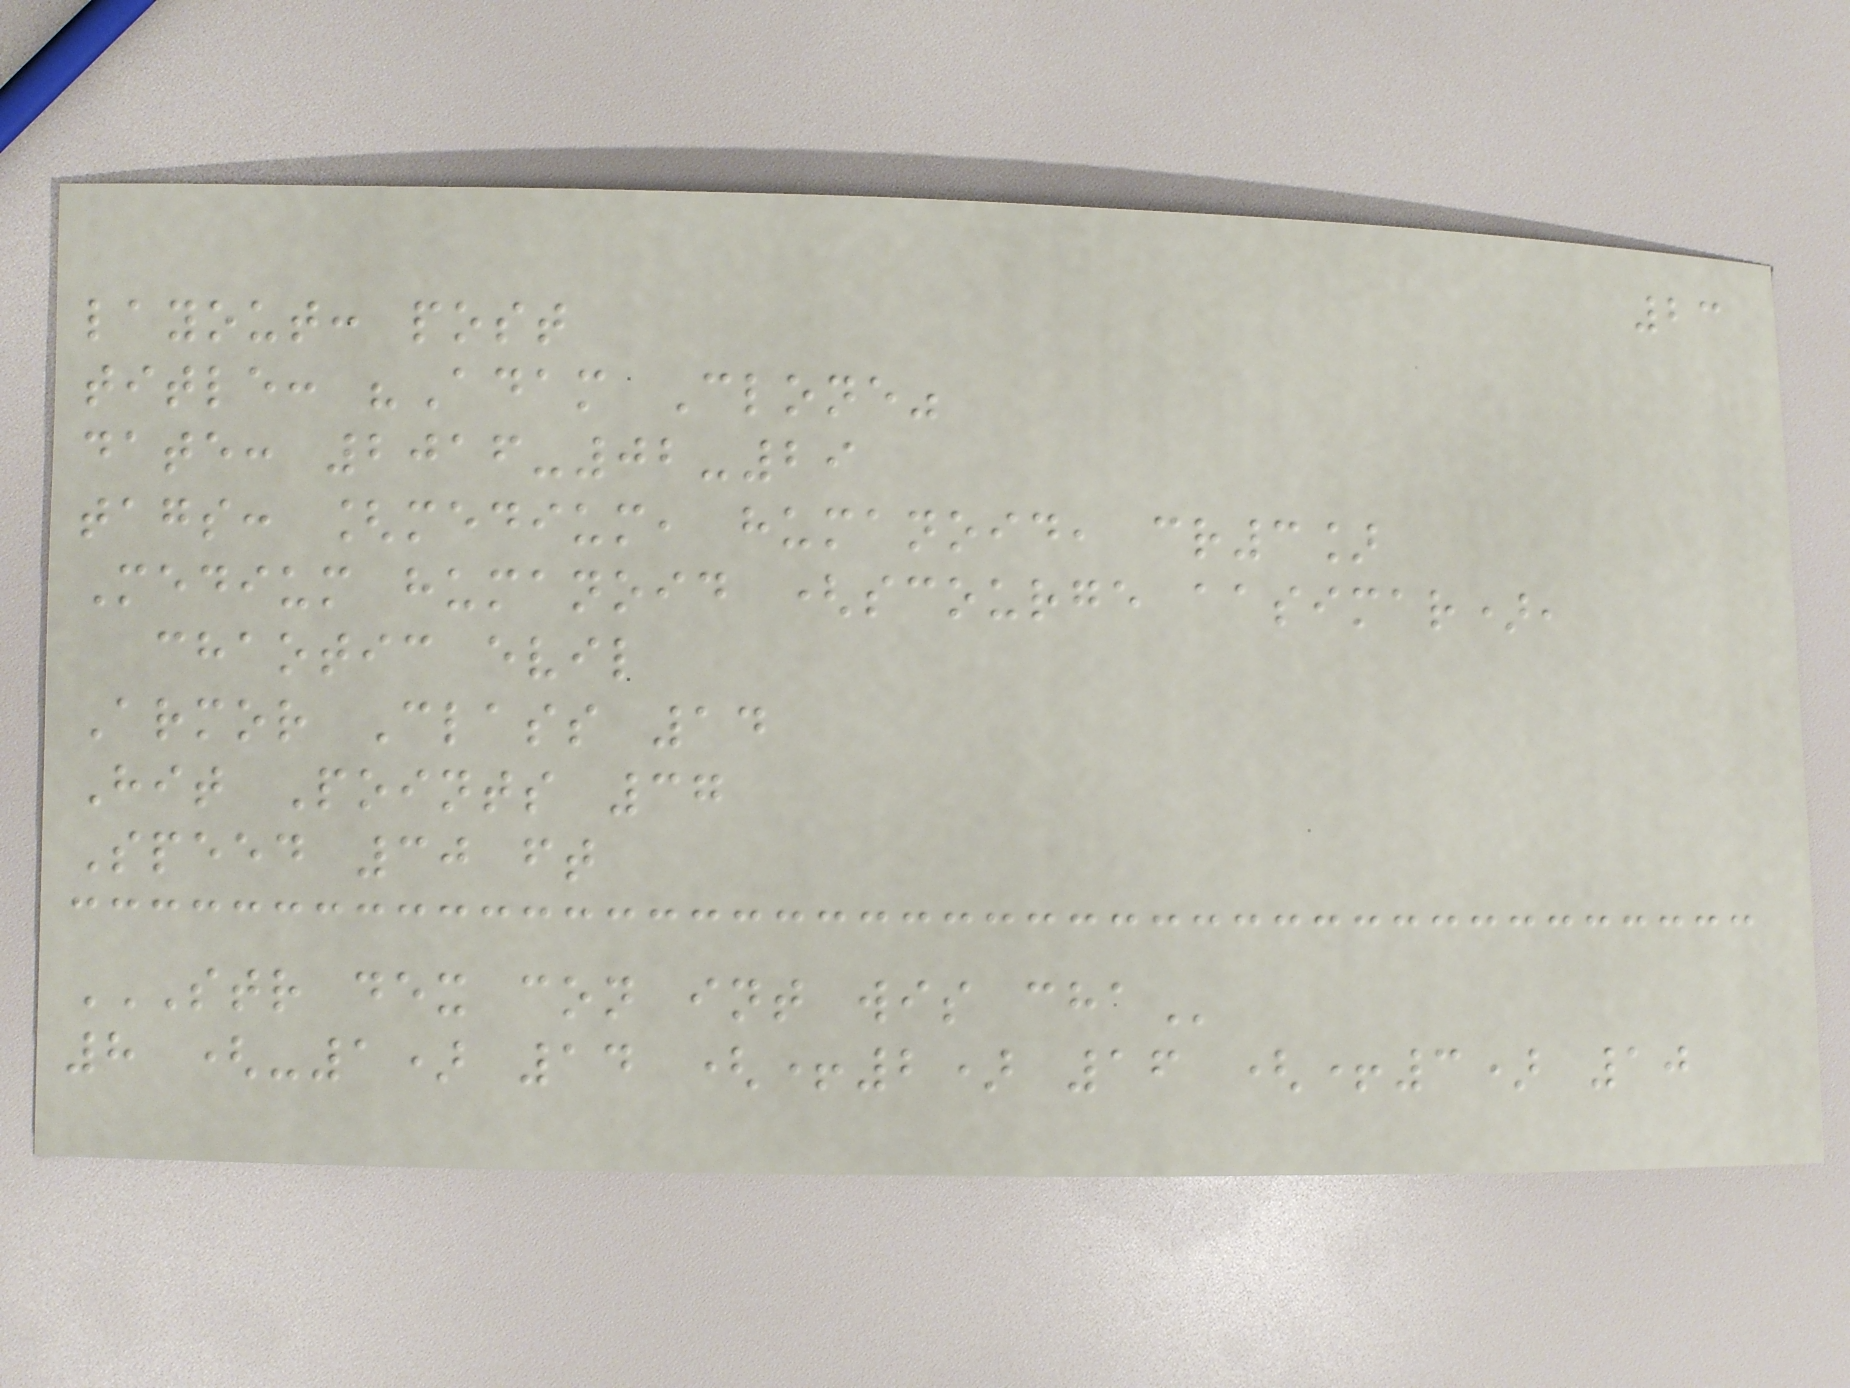23
layout: post
title: "Adam Clone"
date: 2016-02-29
tags: [medium, humanoid, cr3]
Medium humanoid (scourge aasimar),
chaotic evil
Armor Class 14
Hit Points 37
Speed 30 ft
STR DEX CON INT WIS CHA
8 (-1) 14 (+2) 16 (+3) 10
